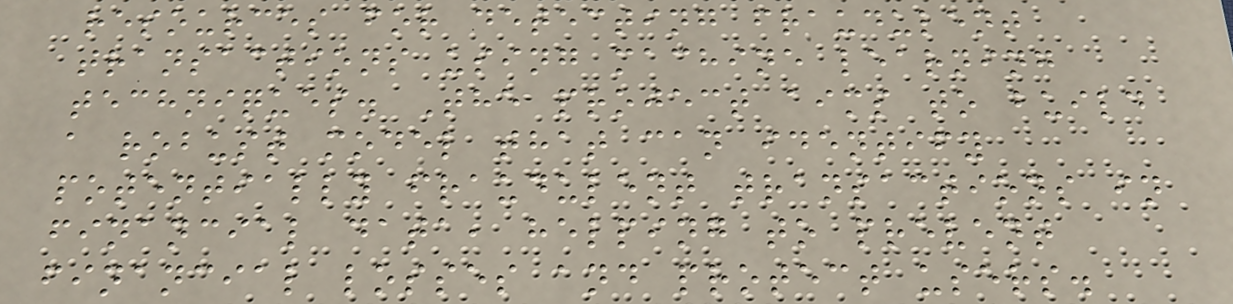resources for detecting fraudulent
transactions using machine learning
techniques. The project aims to build
a robust model that can identify
potentially fraudulent transactions in
financial data, helping to prevent
financial losses and protect users.
